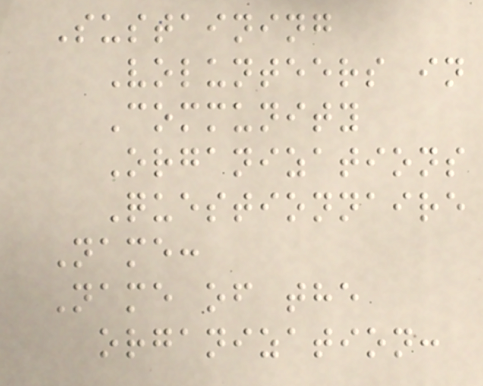Sustaining
Volunteers in
Community
Organizations
Questionnaire
Name:
Name of the
organization:
